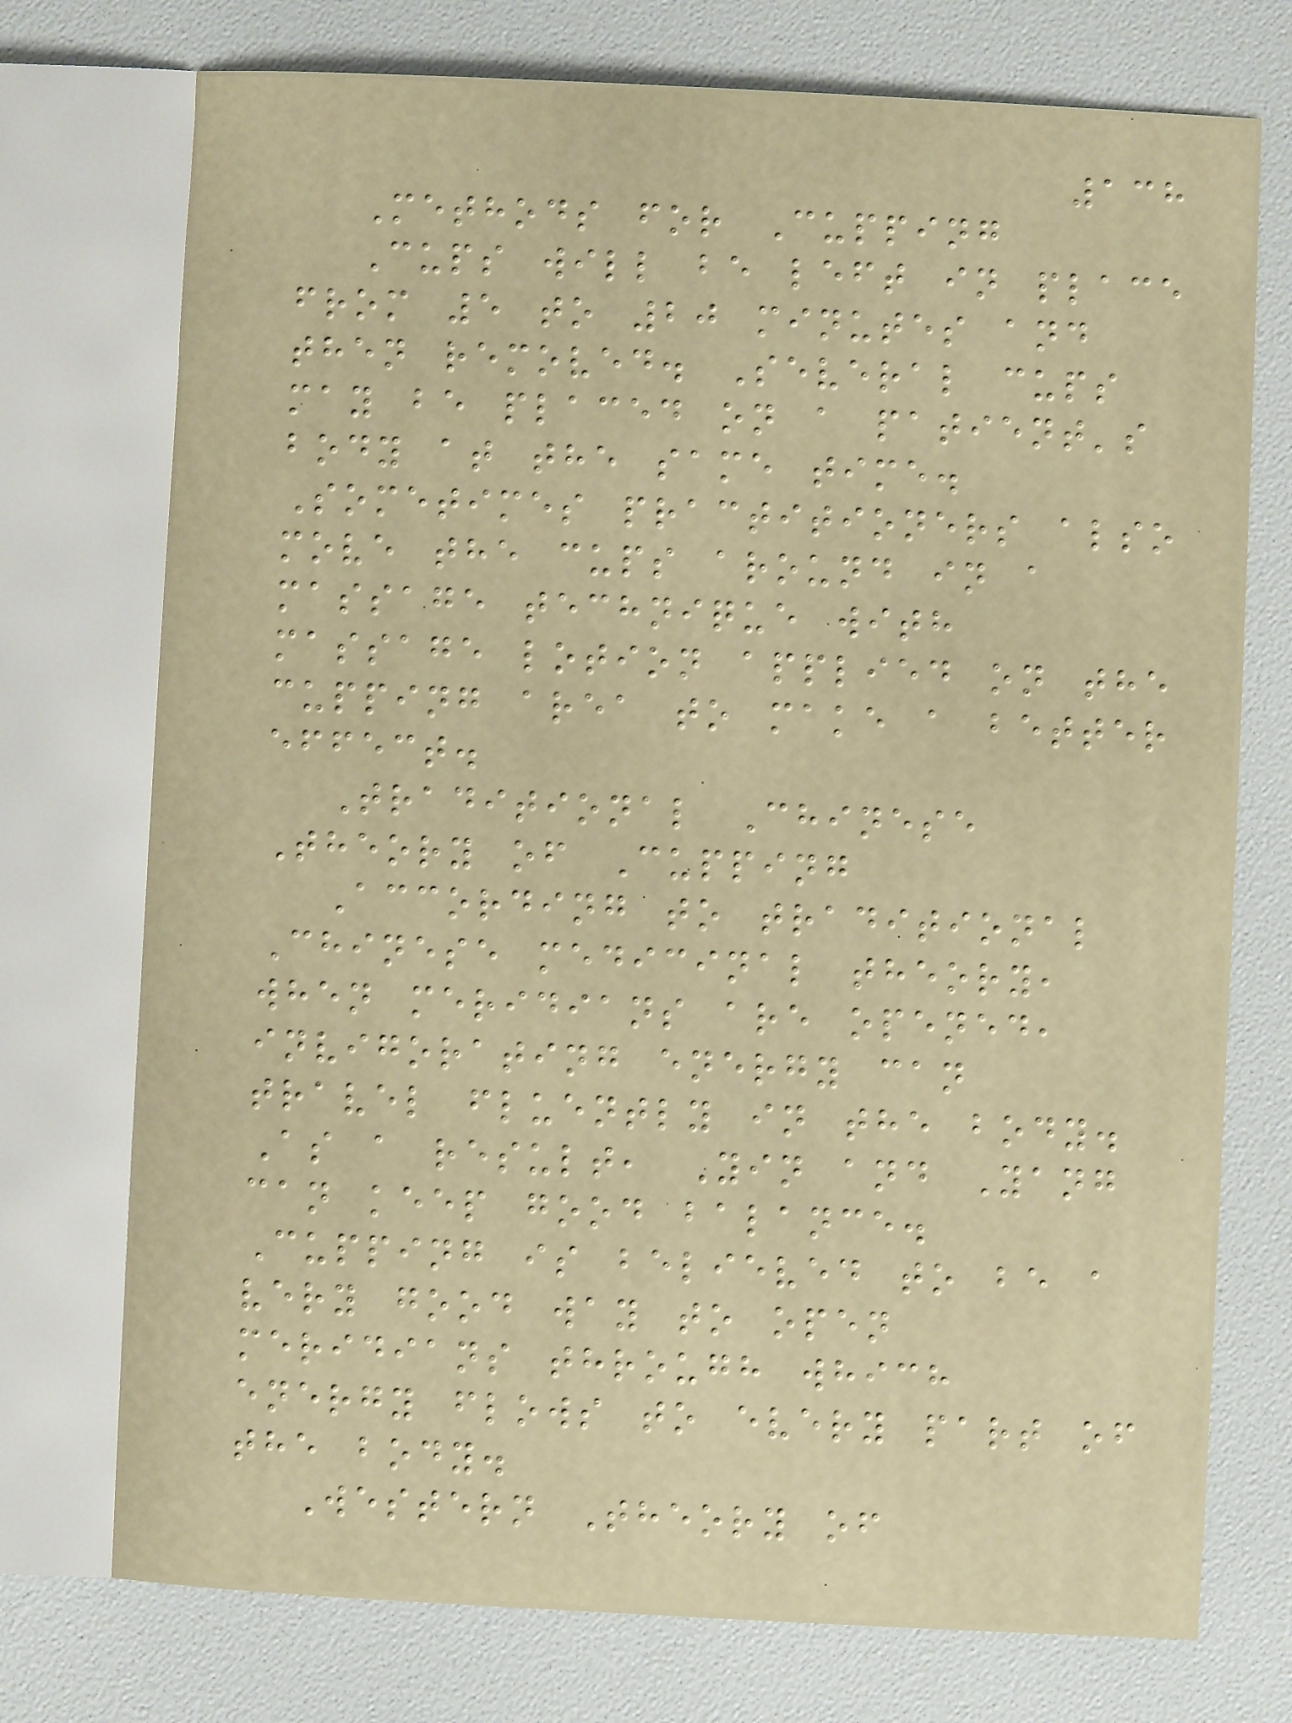138
Methods for Cupping
Cups will be left in place
from 5 to 20 minutes and
then removed. Several cups
may be placed on a patient's
body at the same time.
Sometimes practitioners also
move the cups around in a
massage technique with
massage lotion applied on the
cupping area to make a better
effect.
Traditional Chinese
Theory of Cupping
According to traditional
Chinese medicinal theory,
when meridians are opened,
invigorating energy can
travel fluently in the body.
As a result, Yin and Yang
can keep good balance.
Cupping is believed to be a
very good way to open
meridians through which
energy flows to every part of
the body.
Western Theory of
